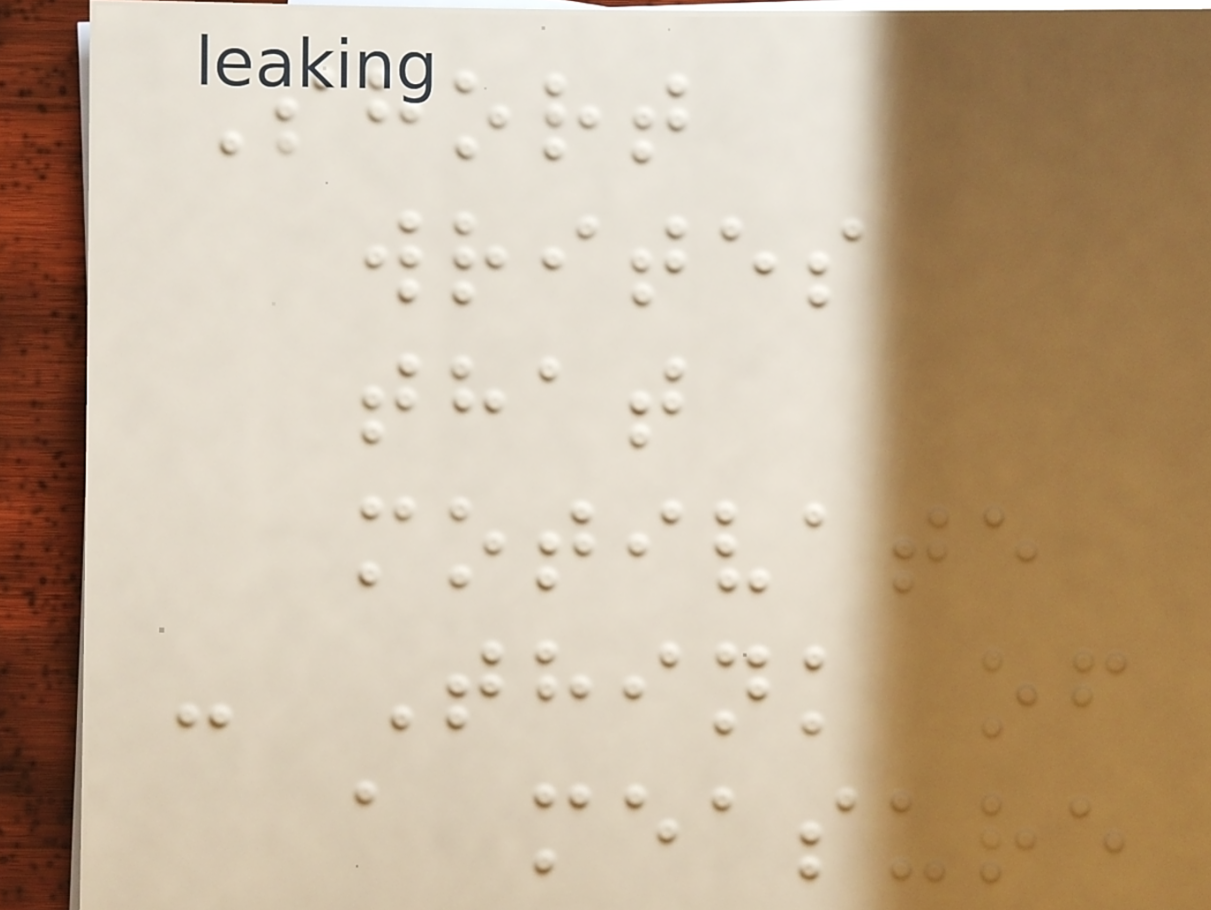Short
writes
that
motivate
- Think of
a measure
